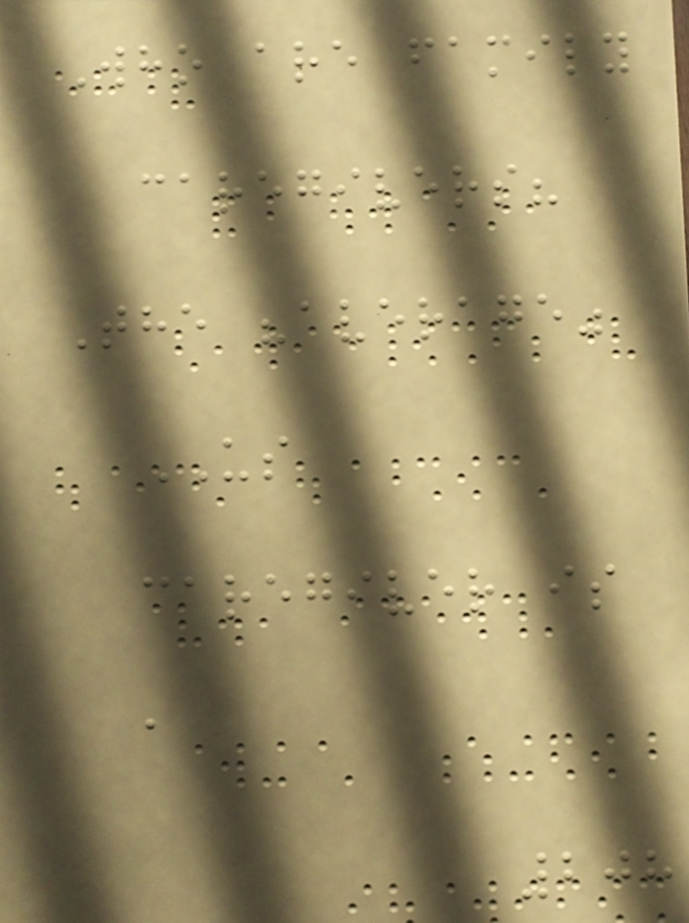Who are family
caregivers?
The "average"
US
caregiver is
a
208
